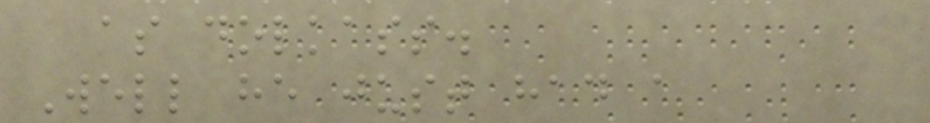as dolkass.
Well he just had a
